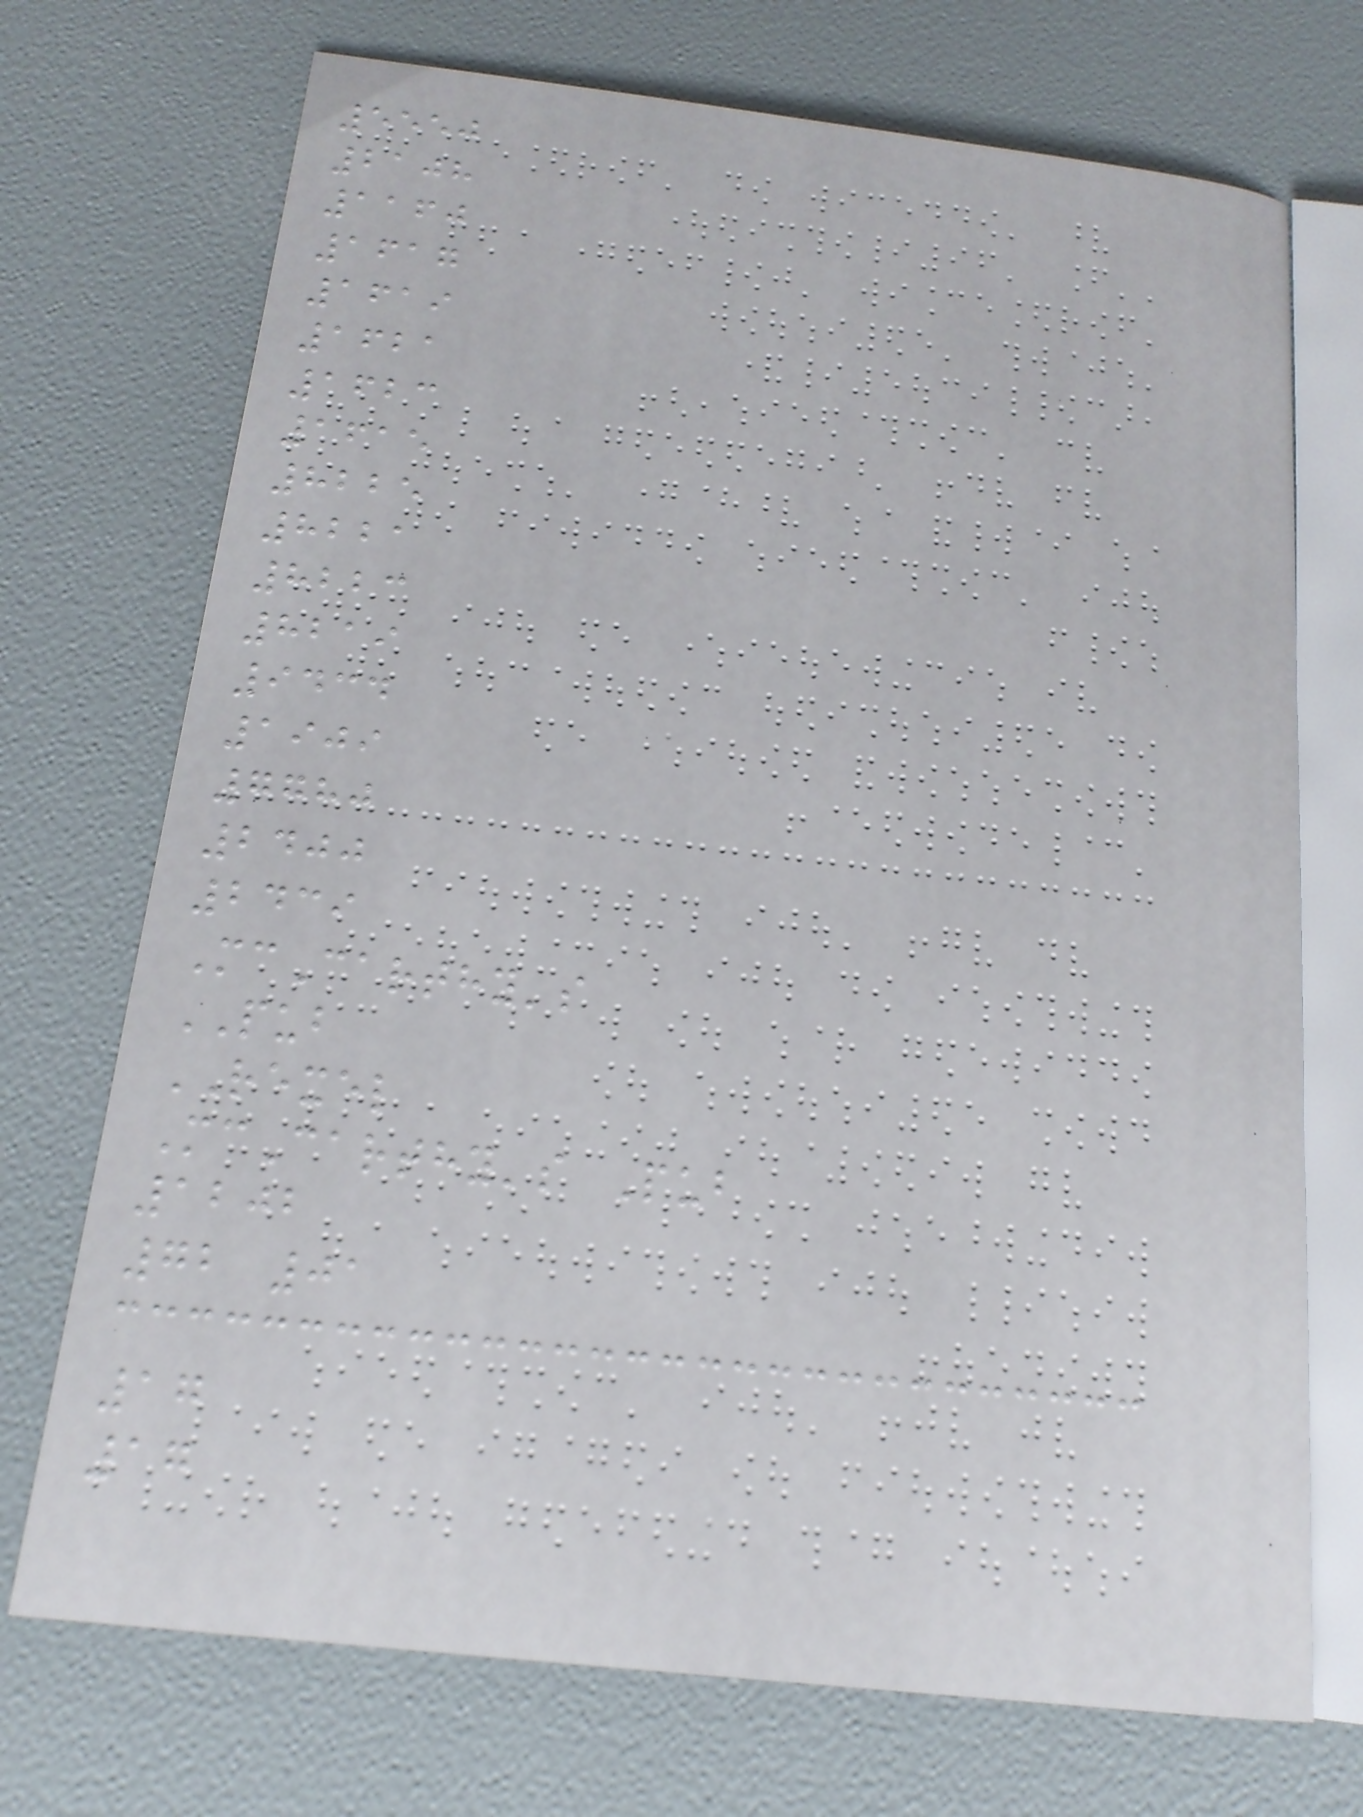5550
2108
1160
1617
1619
1621
1623
1615
8225
8221
8223
8219
9434
1909
7780
2400
2439
McCarthy's
PUB
REXEL
McCarthy's Pub
1202
72 01
17
17
